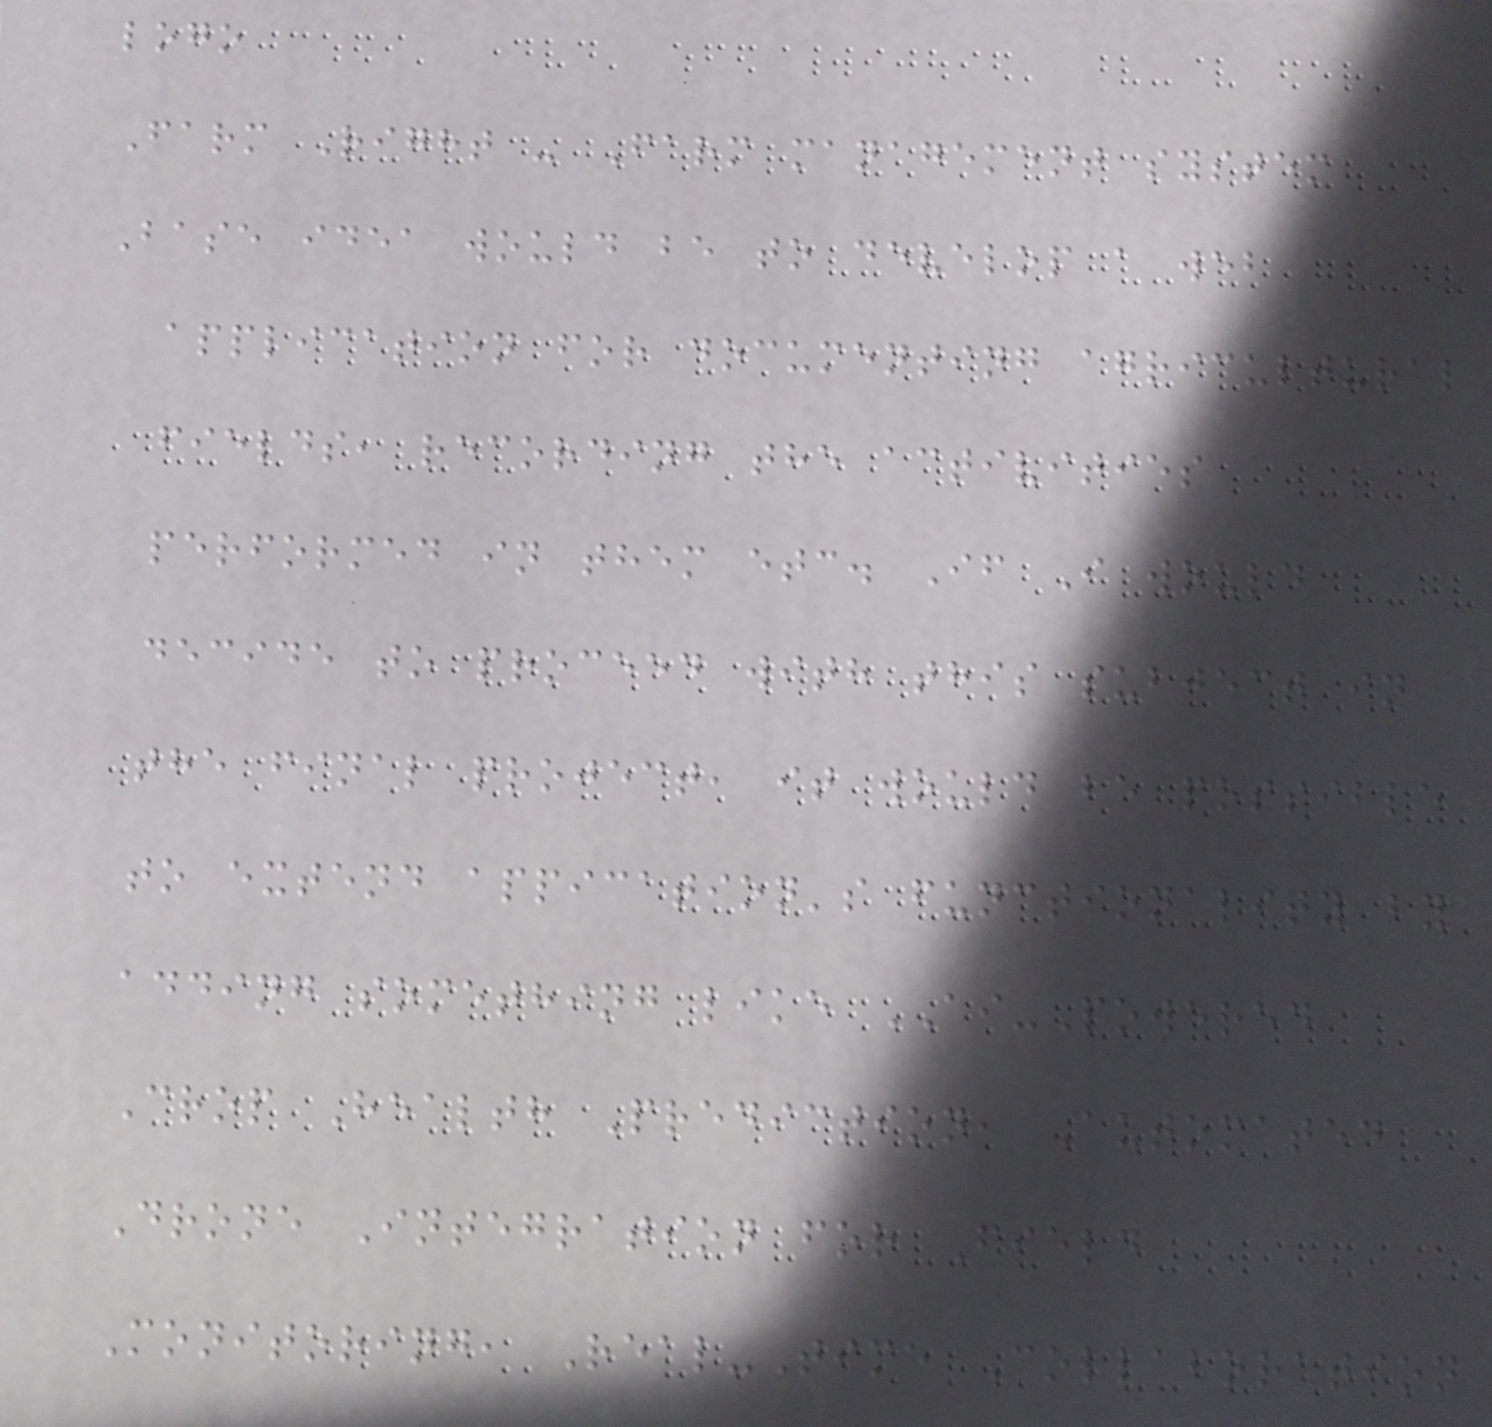logo
Farm Right - Farm management system
Base idea would be to develop a web
application for documenting agricultural
fields, recording the activities
performed in them etc. If I would
decide to proceed with this subject in
the final project, it would be possible
to extend appication's functionality by
adding something like AI-Powered
Crop Health Prediction, Automated
Drone Integration for Field
Monitoring, Real-Time Collaboration
